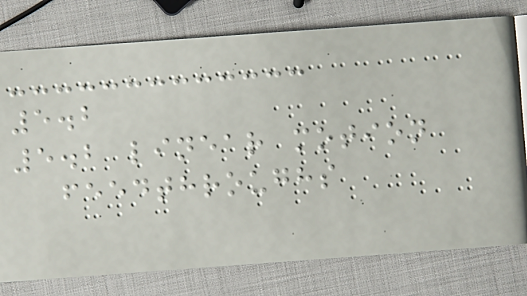5.2
5.2 linear motion
feedthroughs
